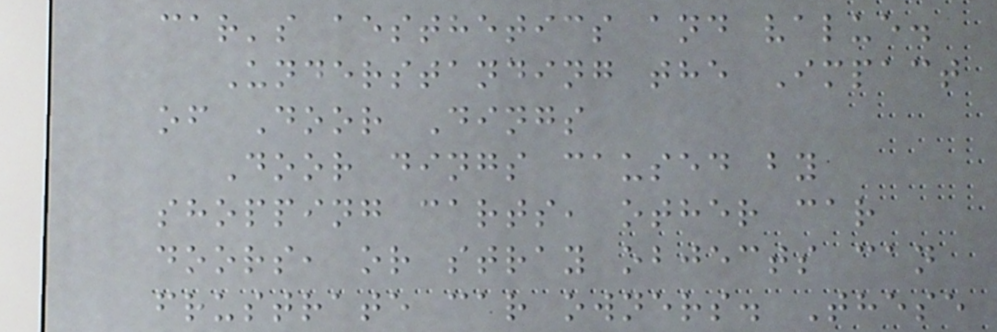car's aesthetics and value.
Understanding the Impact
of Door Dings
Door dings caused by
shopping carts, other car
doors, or stray objects can
frustrate car owners. These
